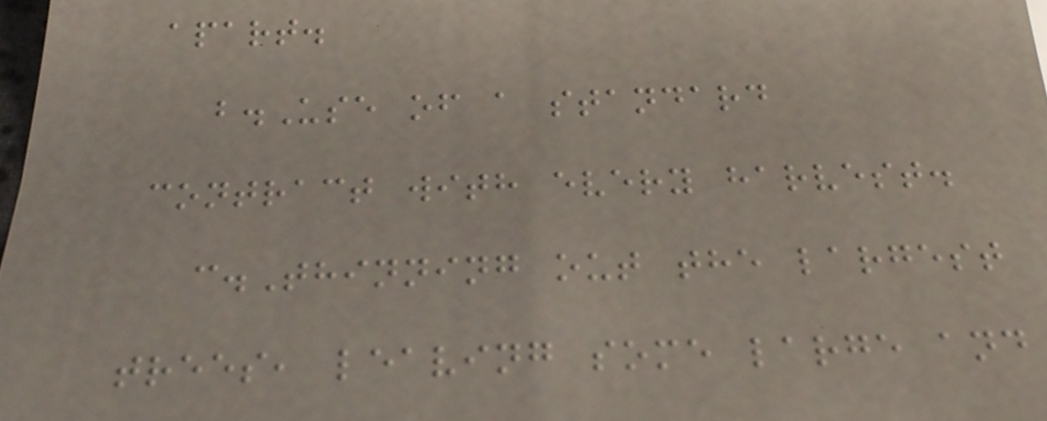apart.
b.Use of a standard
contract with every harvest.
c.Thinning out the largest
trees, leaving some large and
